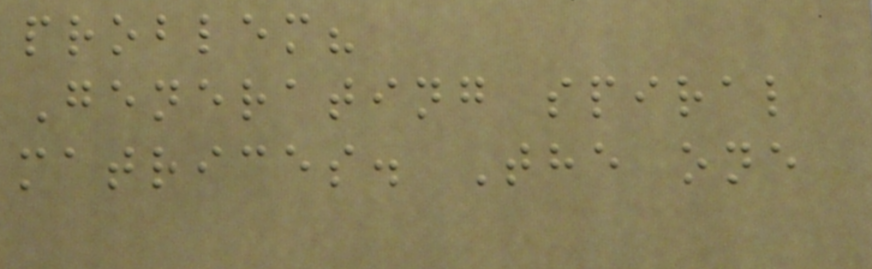problem?
Generating spiral
matrices. The one
